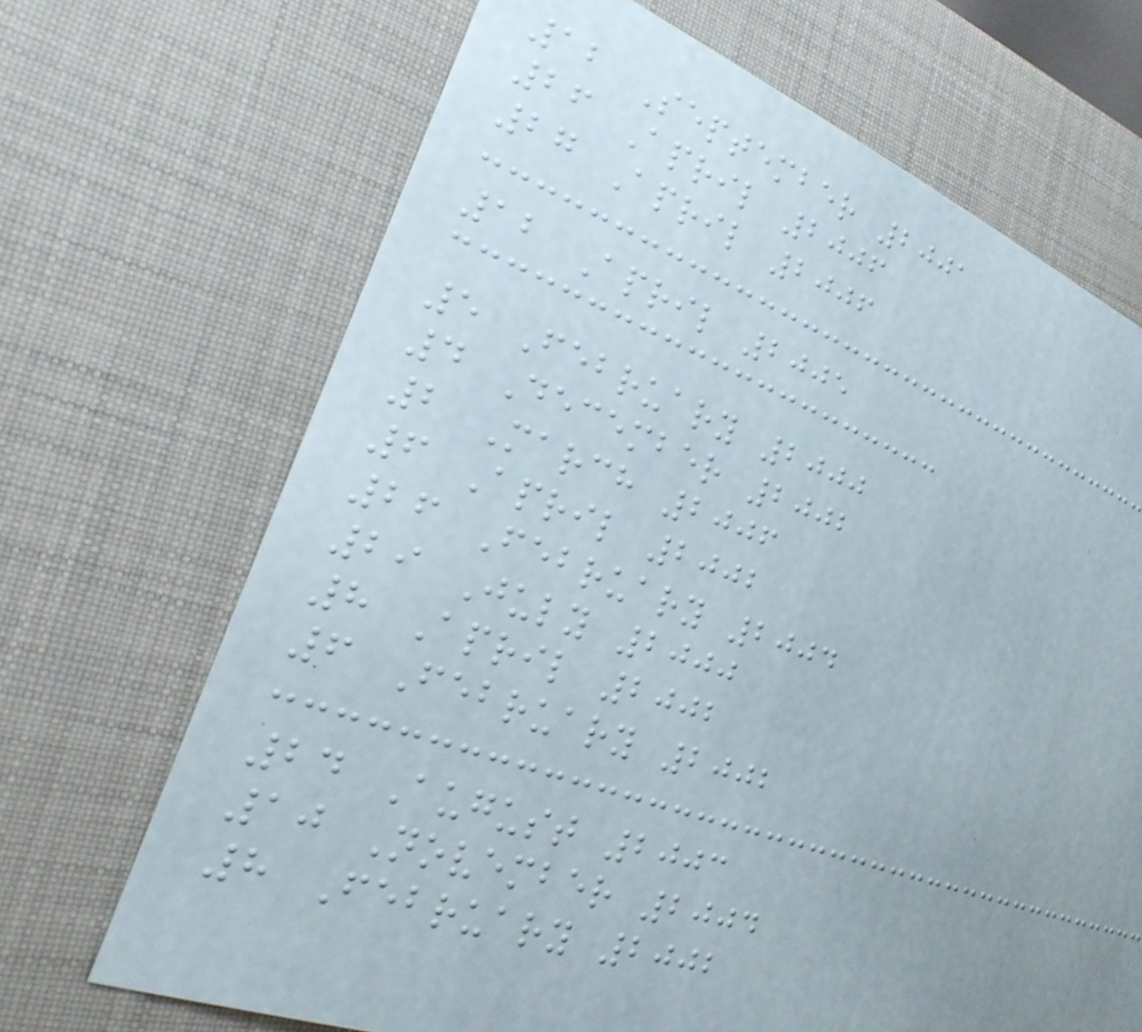12 September 2001
26 April 2006
27 April 2006
12 April 2005
5 February 2000
4 December 2002
2 March 2006
6 April 2002
26 February 2004
29 July 2000
8 April 2002
6 February 2002
24 August 2003
10 November 2004
8 February 2002
